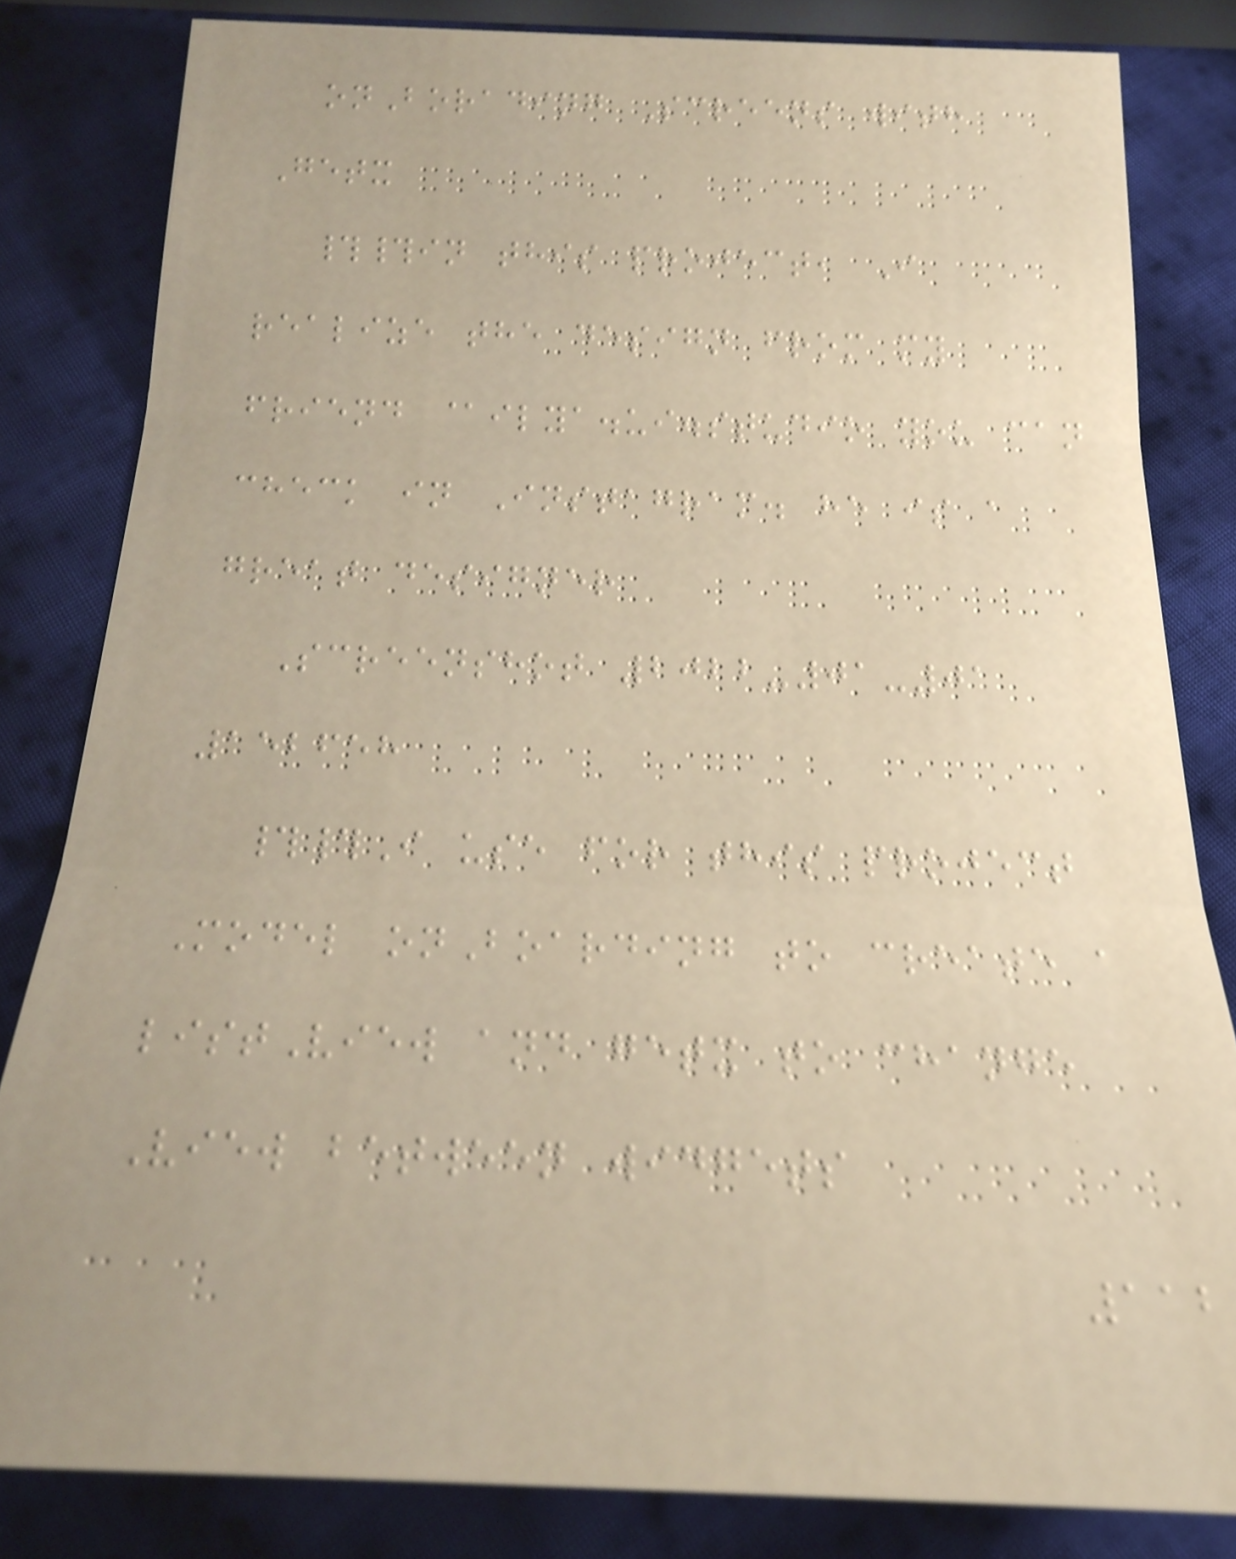onBorading Screens with
Getx
##in this project, I
realize the design from my
friend @ilya.ui.studio you can
check in Instagram. he is a
great designer
Screenshot 2022-01-01
152658
##I use for this project
Model onBoarding to create a
listView and getx to change
View between widgets
112
